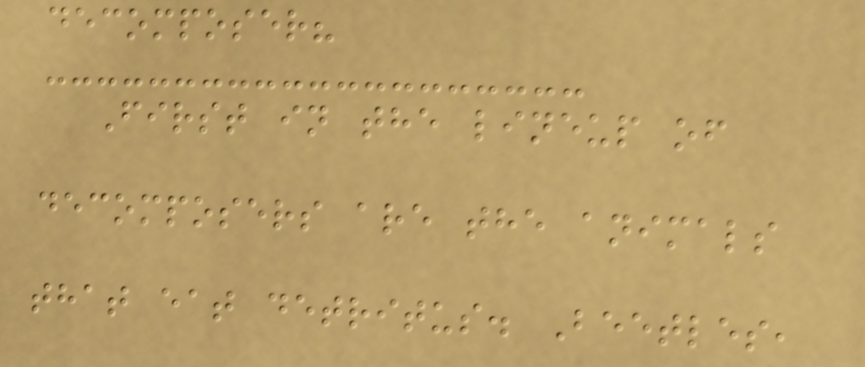decomposer?
First in the lineup of
decomposers are the animals
that eat detritus. Beetles,
